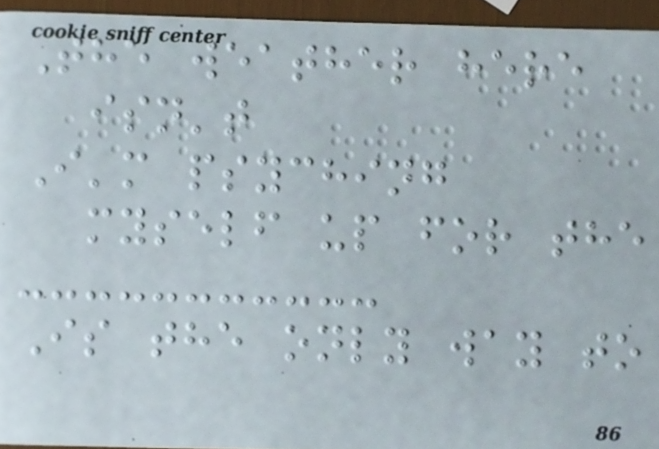The weather here
isn't
I'm psyching
myself up for the
Is the only way to
